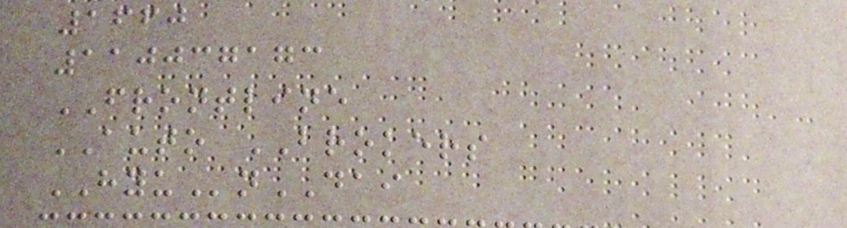1660
110037173
FRONTLINE
AUTO BROKERS
HYUnDAI
